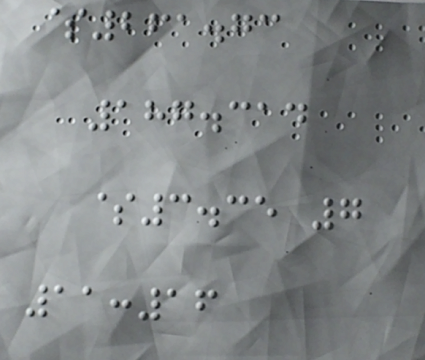$261.73
187.314
$3.35 7
11:16
